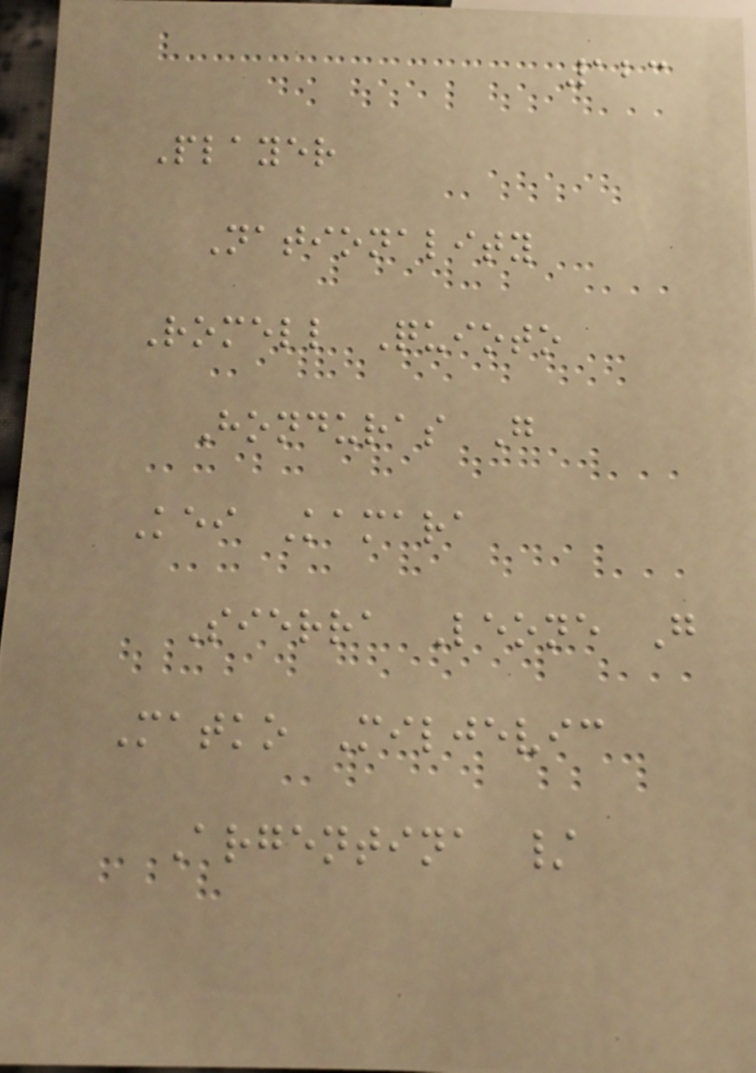123
Player
Nationality
Romell Quioto
Honduras G
Kei Kamara
Sierra Leone G
Matko Miljevic
Argentina /
